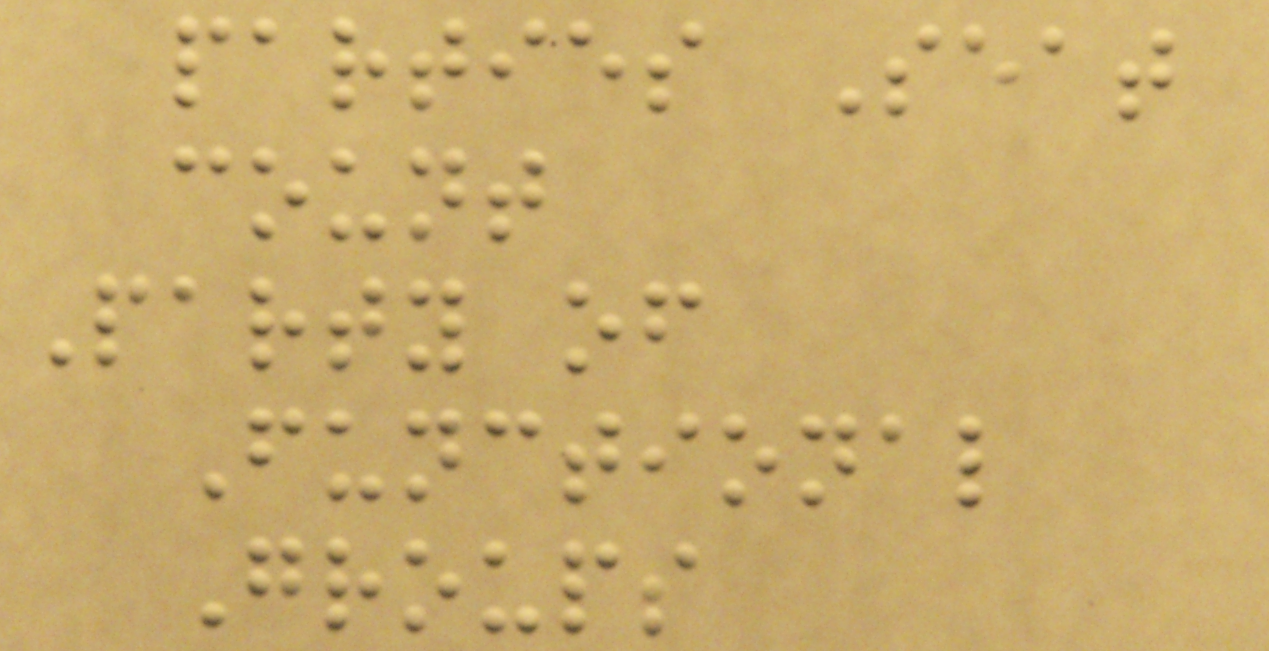parties Seat
count
Party of
Functional
Groups
